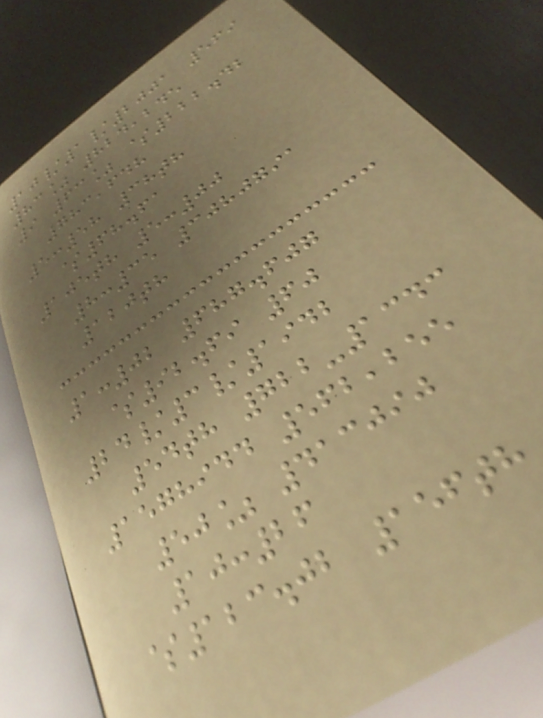10/1/2001 569
83% 824,245
9 63% $222.42
783,648
5:58 38th
$68.61
105th 5:00
8:35 3080791
120th
1:02 687.607
$92.69 60
24/3/1942
54th 722-1343
1578944 562,255
50% 413090
10:26
$123.02 156th
